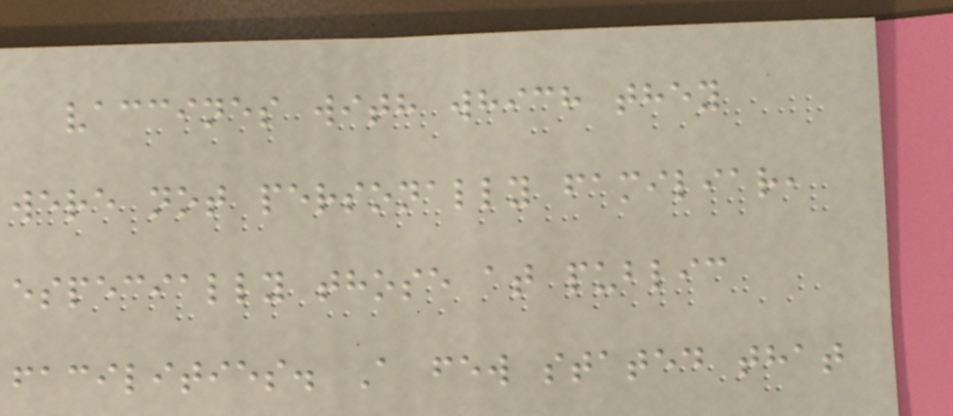vaccines with which they
were not personally familiar,
especially those at public
facilities. A few stated that
